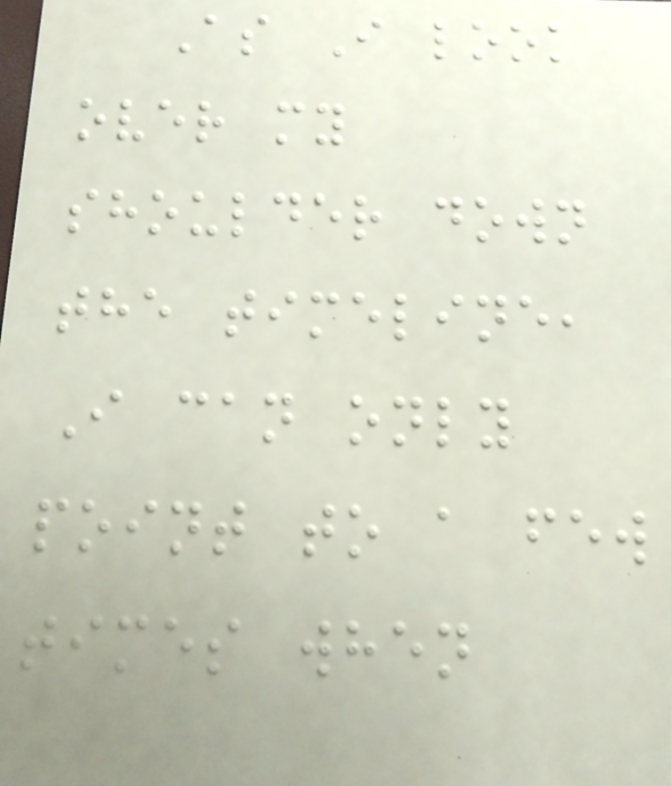As I look
over my
shoulder down
the timeline,
I can only
point to a few
times when
